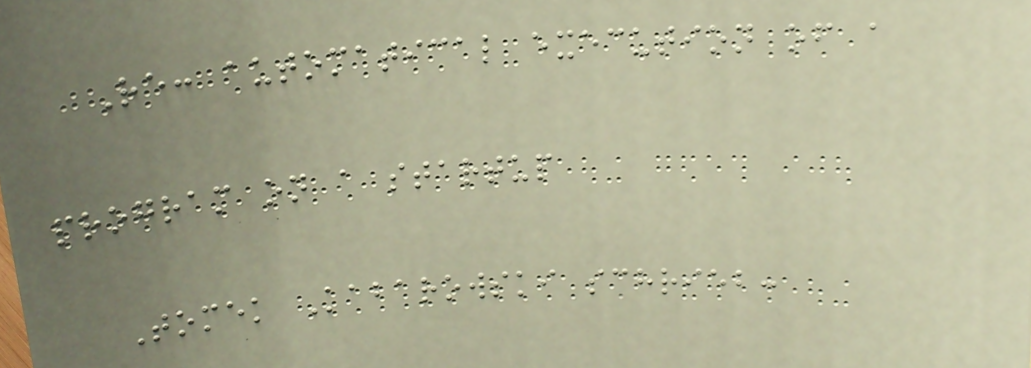Re: automatical execution of a
program on a startup
Tomek Kabarowski schrieb:
